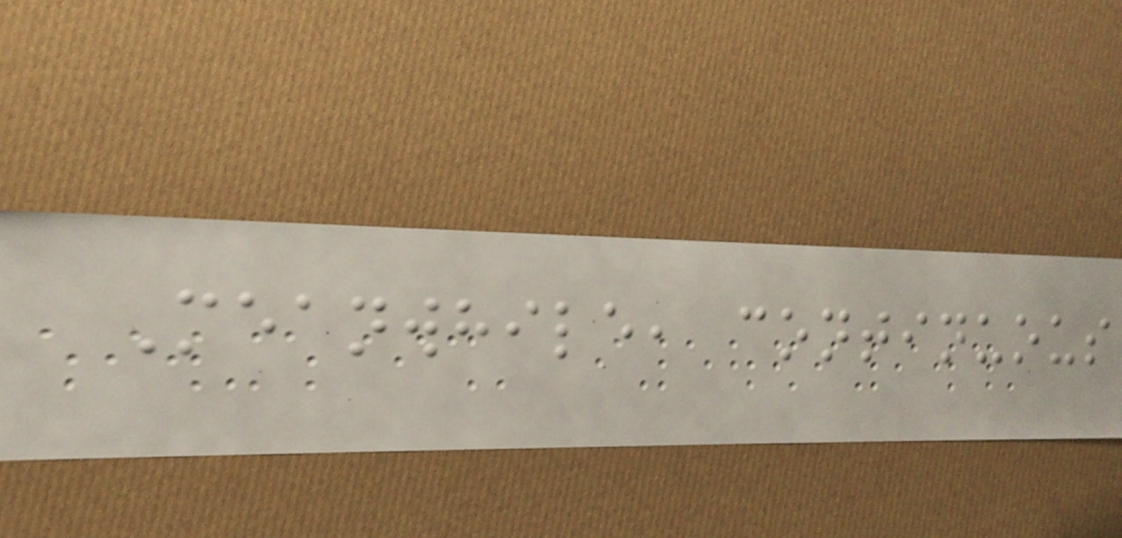Meanwhile, continuous
